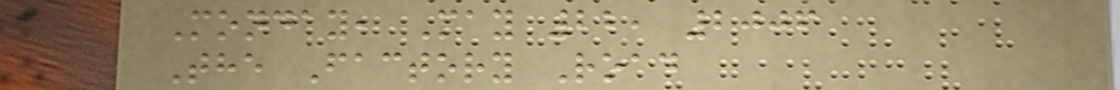Monday, May 22, 2006
The Factory Road
